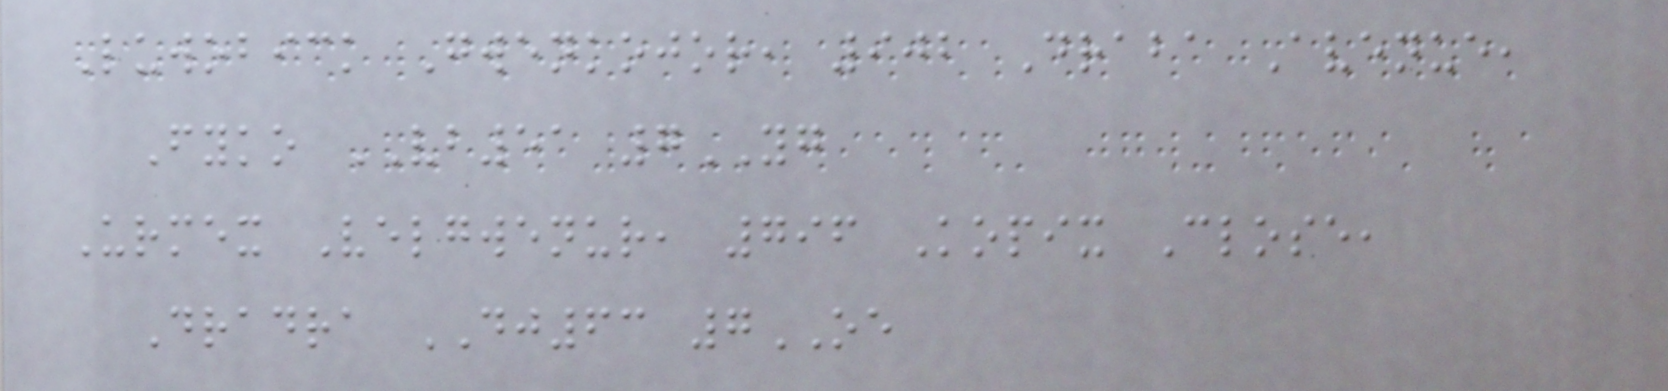Luwobick Gwenkojor, 902 Draba Avenue,
Fyko VB51 7YG
Urmex Velgwenur, 796 Kopix Close,
Dradra DJ63 7OE
